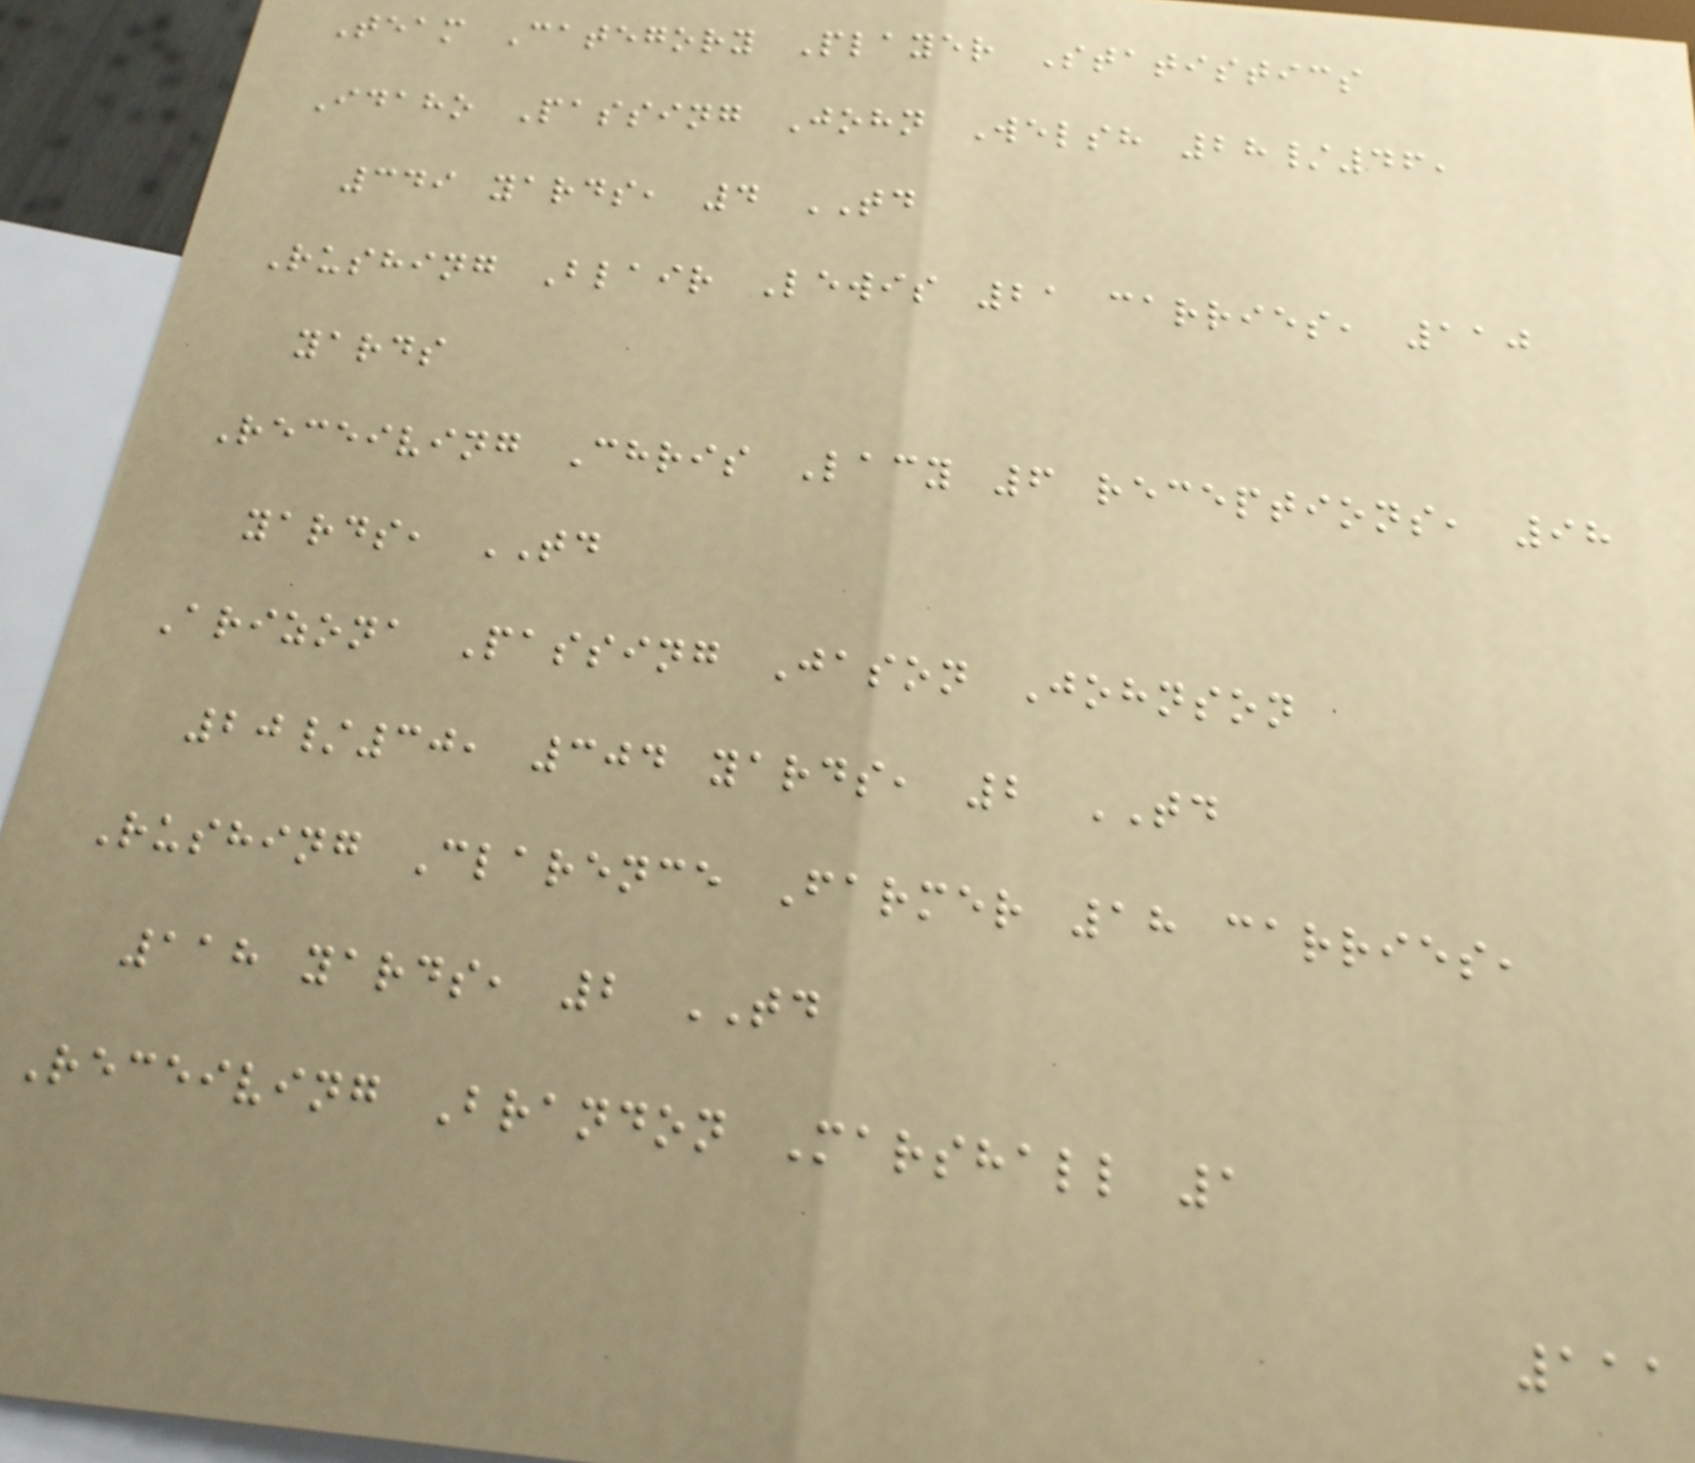Team Category Player Statistics
Idaho Passing John Welsh 28/46,
349 yards, 4 TD
Rushing Blair Lewis 21 carries, 110
yards
Receiving Chris Lacy 6 receptions, 98
yards, TD
Arizona Passing Jason Johnson
20/30, 304 yards, 2 TD
Rushing Clarence Farmer 18 carries,
118 yards, 2 TD
Receiving Brandon Marshall 1
111
